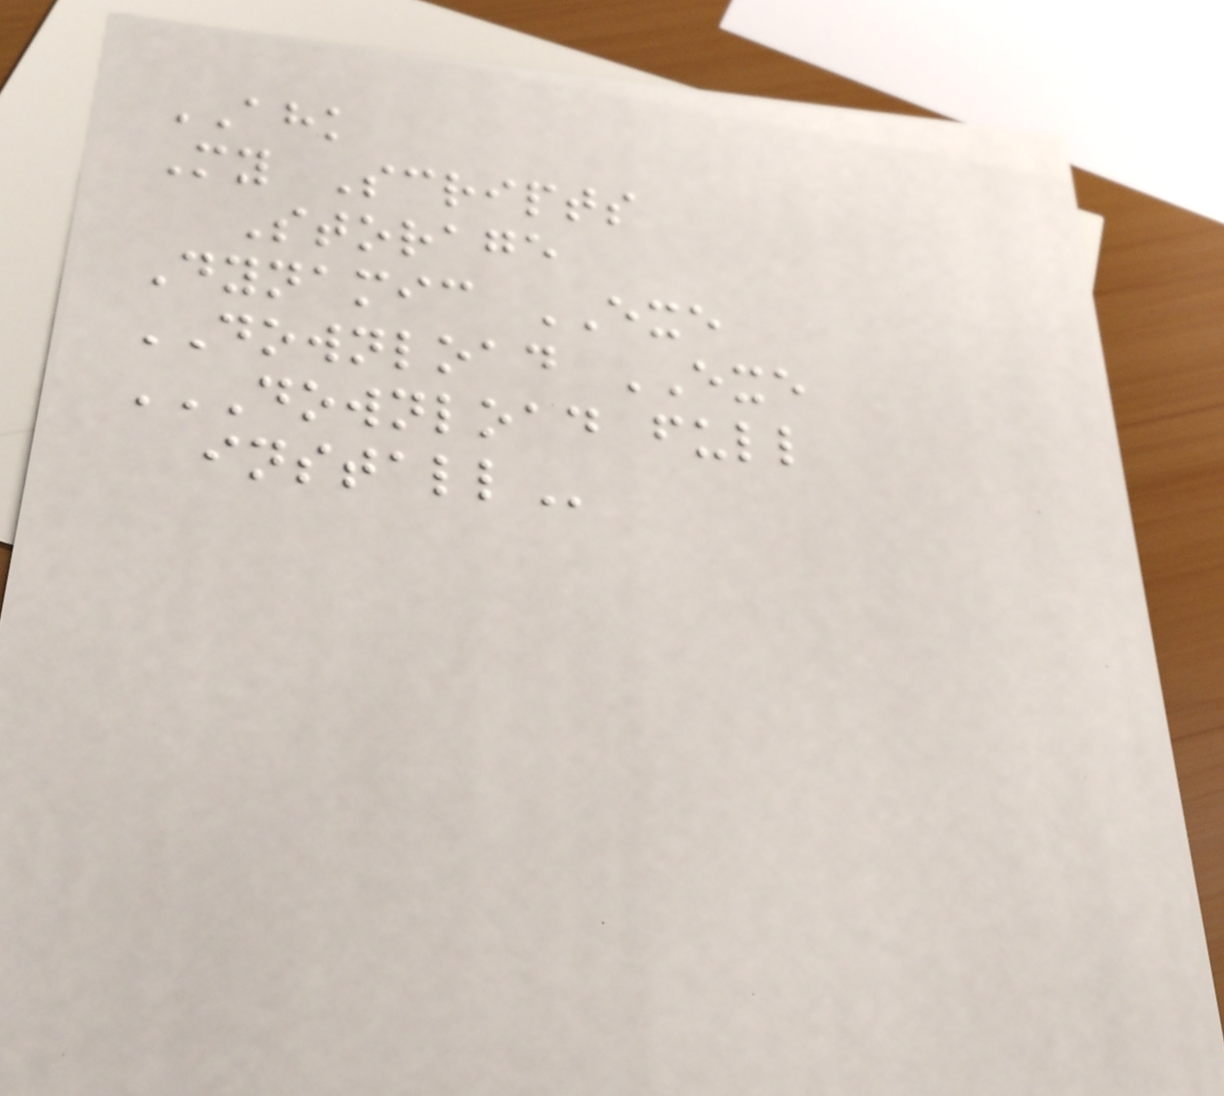AHK
My Scripts
Storage
Dynamic EXE
DOWNLOAD EXE
DOWNLOAD FULL
INSTALL
